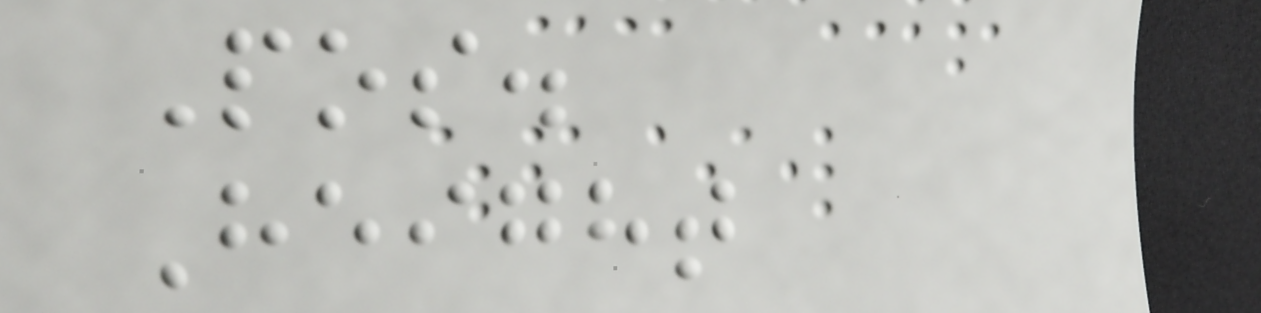Pos.
Height
